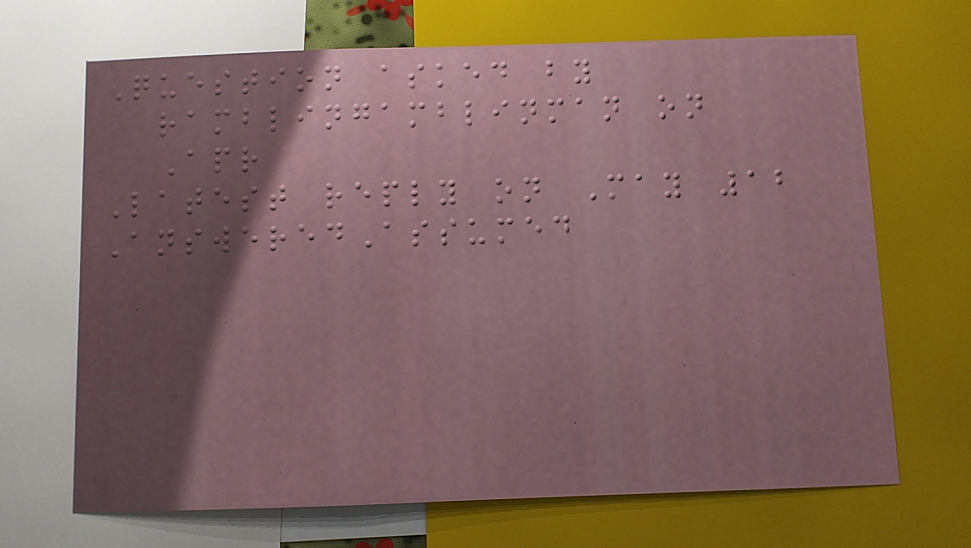Question asked by
ramblingamblinman on
Apr
Latest reply on May 12
AnsweredAssumed
